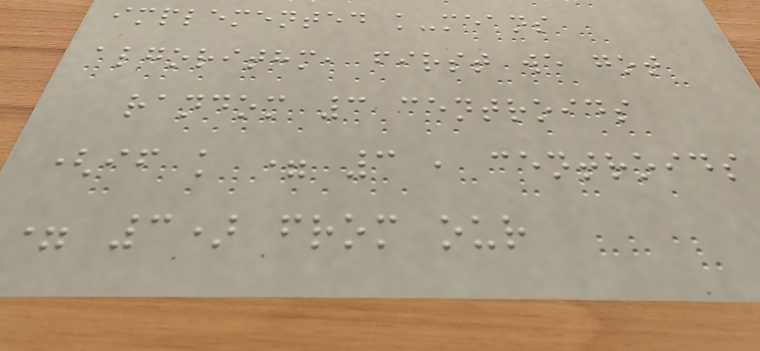implemented k-means
algorithm, first we got
random 3 centroids
(if k = 3 , centroids
= 3) from our
